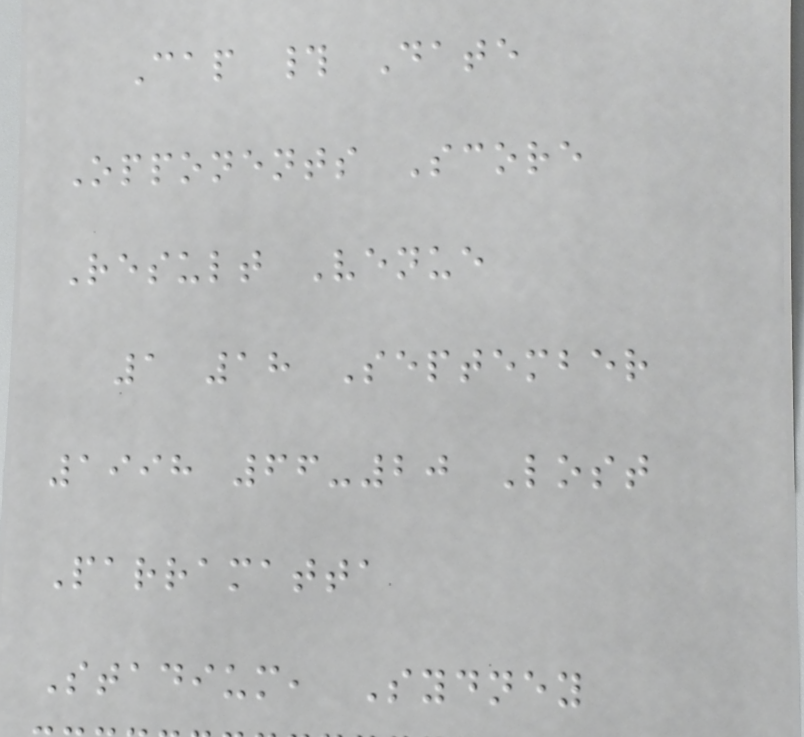Cap # Date
Opponents Score
Result Venue
1 18 September
1998 66-20 Lost
Parramatta
Stadium, Sydney
